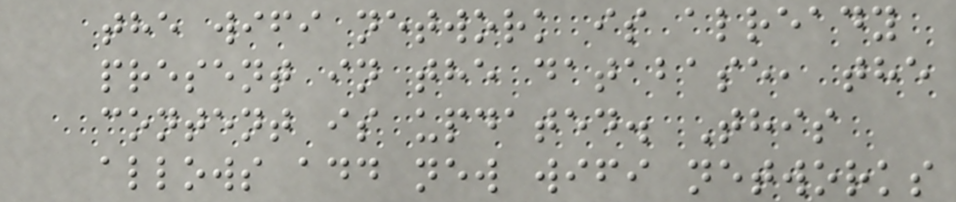the wifi network is already
present in the database, the
content is updated. This
allows add new wifi networks
